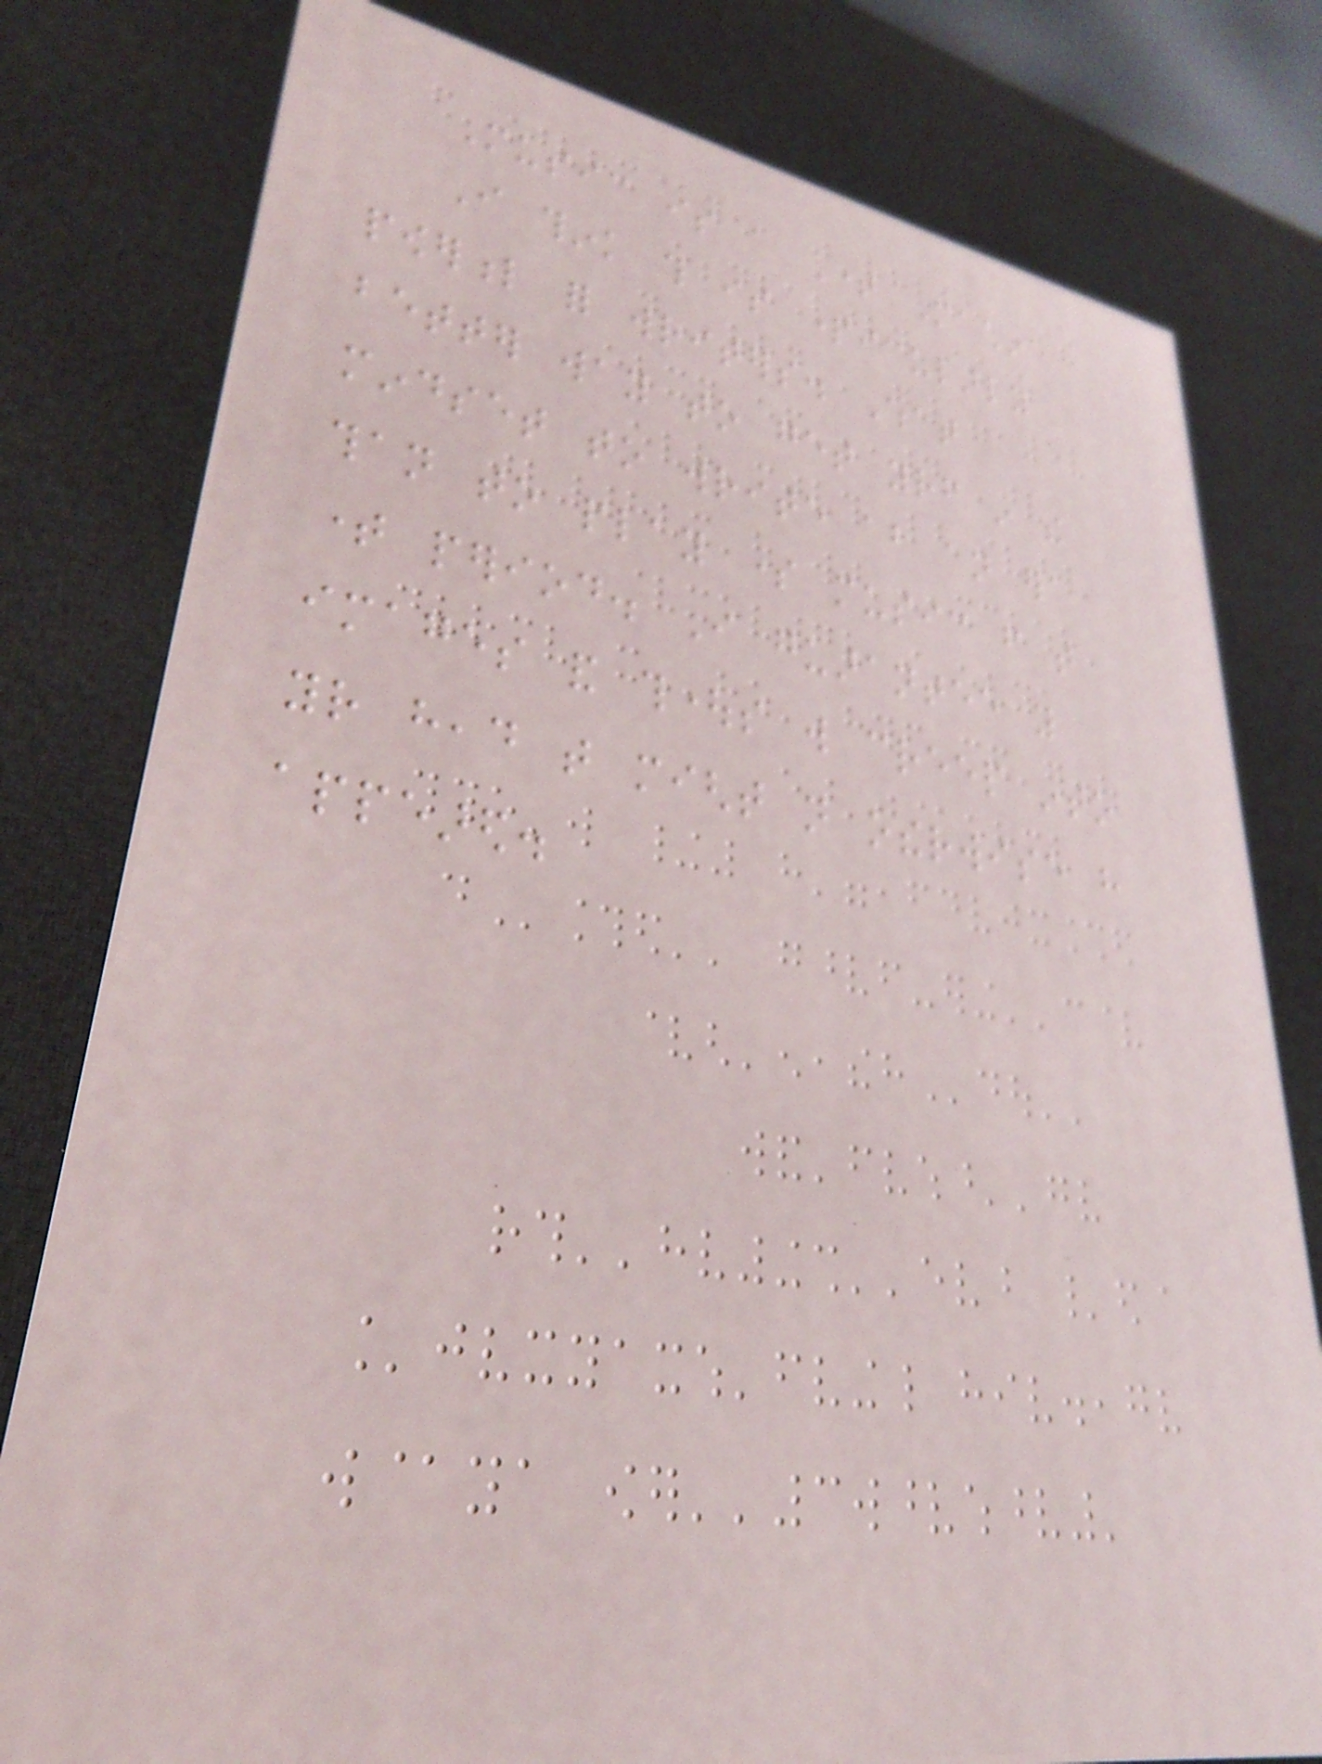Music is a Time Machine
I think this is particularly
powerful for writers. What
better way to get yourself in the
mindset to write about an era
than to play some music from that
time period. I guarantee you
images and thoughts will creep into
your head that might not otherwise have
appeared.
